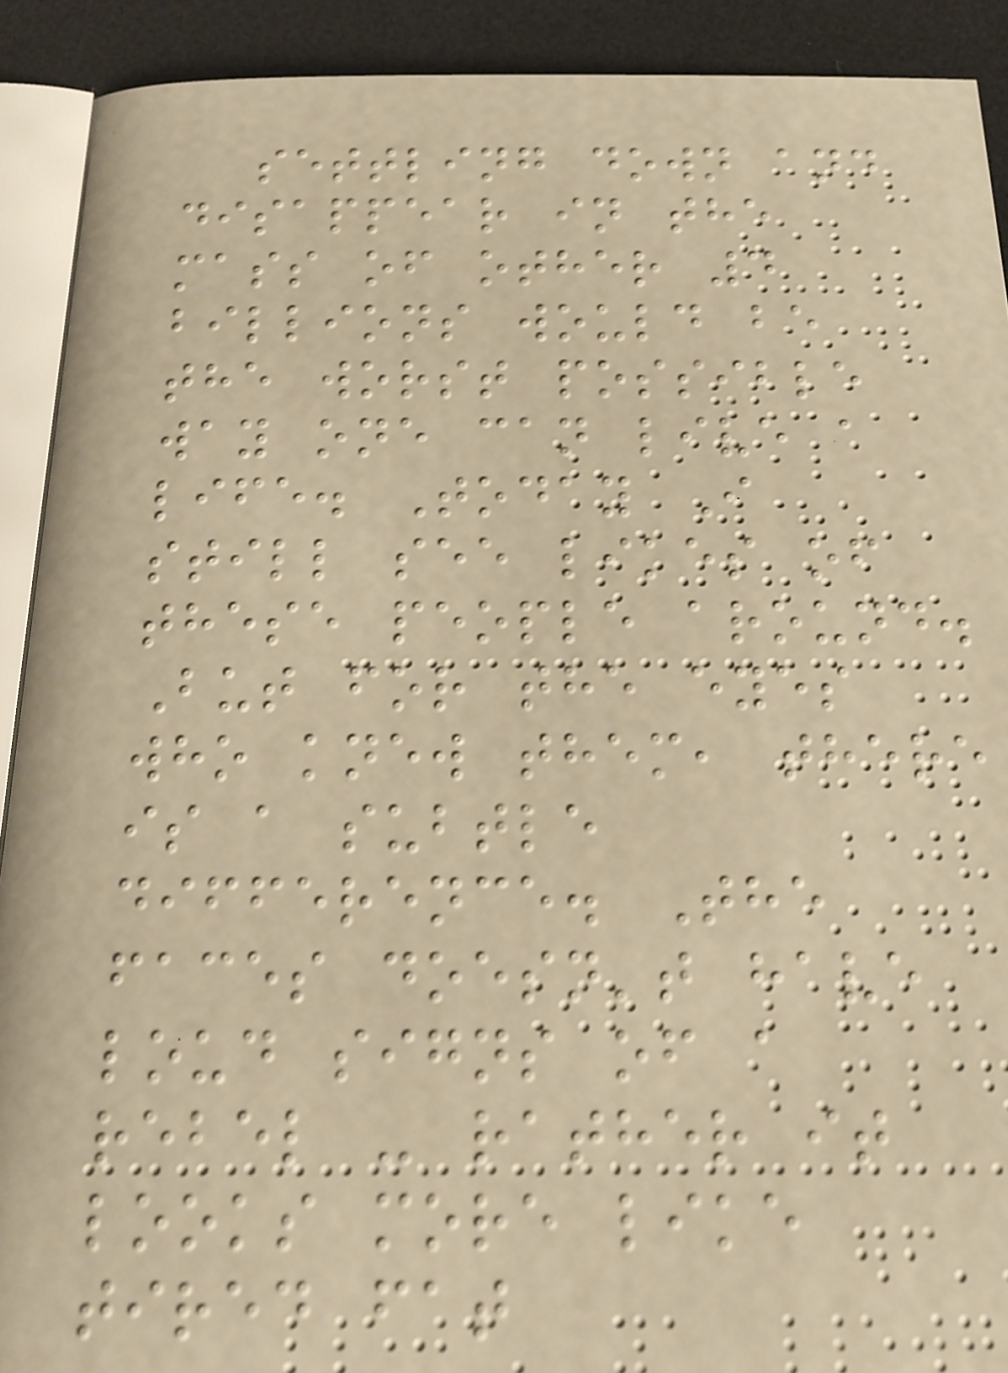settling down and
disappear in the
mass of other 4
billions would be
the worst possible
way one can live a
life. Today I
still see likes of
these people around.
But for the eyes
who knew them, there
is a subtle
difference. The
faces doesn't have
loud signs of a
rebel - rather it
looks more like
tired fat
